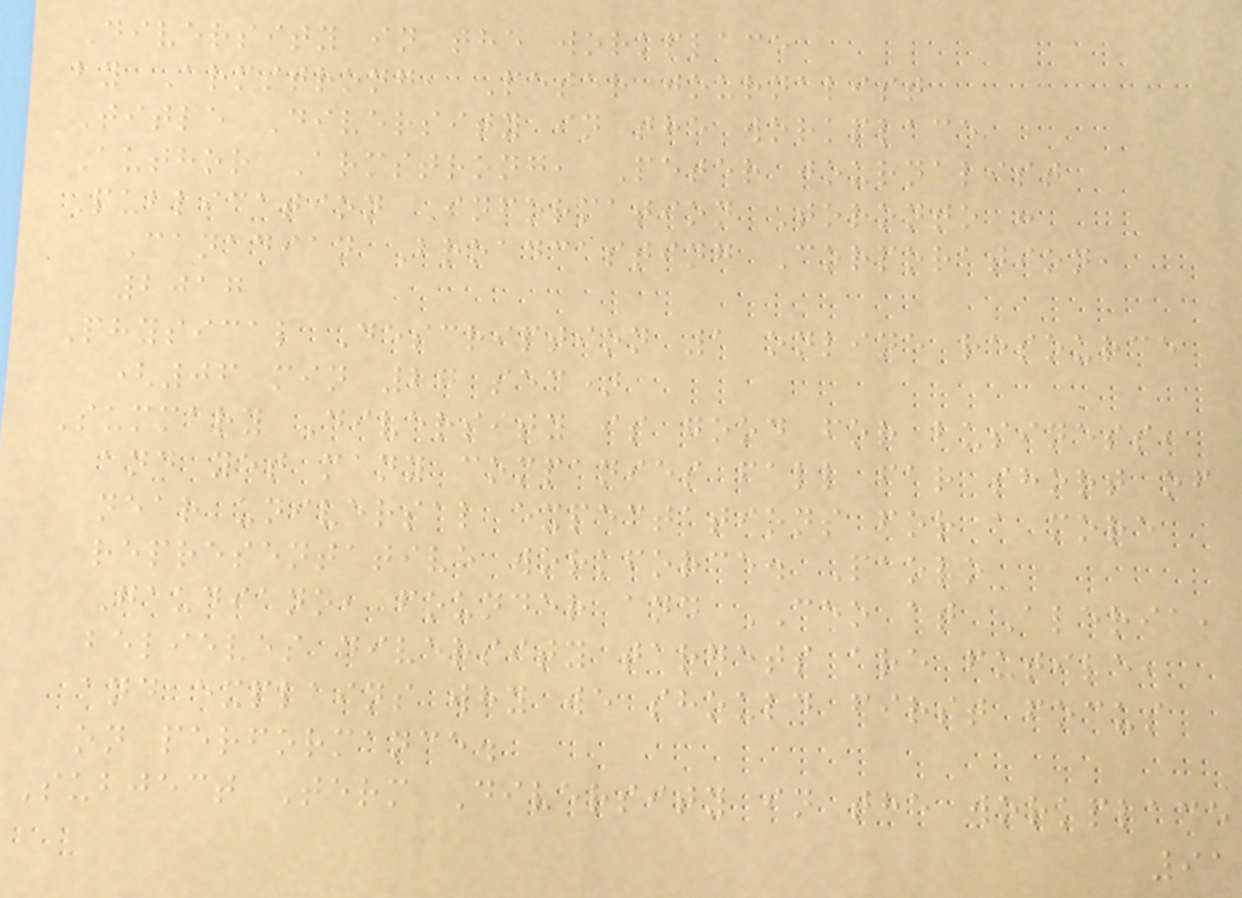Diversity in the workplace
by Armstrong, Peter journalist
Title Diversity in the workplace
Author Armstrong, Peter journalist
Publication Information Toronto :
Canadian Broadcasting Corporation,
2017
Physical Description 1 online resource
(06 min 27 sec)
Summary Diversity is good for business,
and yet many companies fall far short of
near universal expectations for a more
representative workforce. Paolo
Gaudiano, founder and CEO at Aleria,
believes diversity targets are futile,
and explains why we should first focus
on performance.
Subject Term Diversity in the workplace
91
